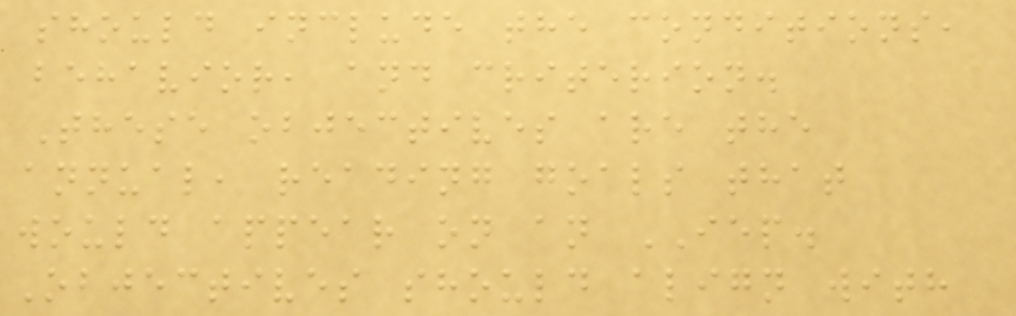should include the conditions,
behavior, and criterion.
These objectives are the
annual, reading goals that
would appear on an IEP.
Objectives should align with
